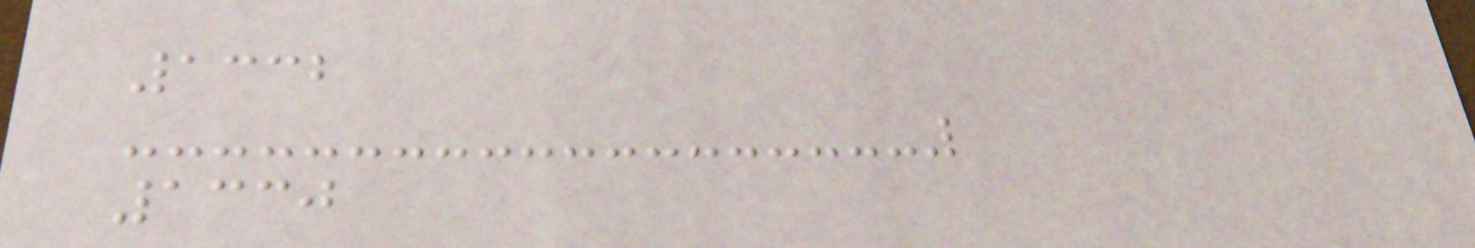1332
1330
